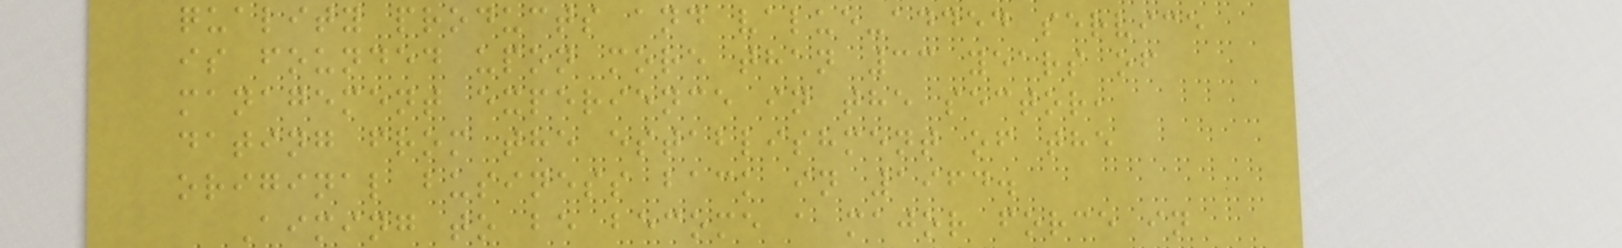quality products and value-added service
is founded upon more than 33 years of
management experience in the sector,
dating from the establishment of the
original business back in 1964.
Aiming to be become a major force in
